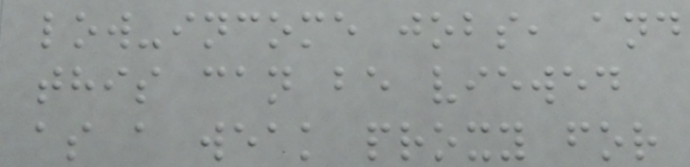low-income jobs, and
this can be viewed
as a weak proxy for
